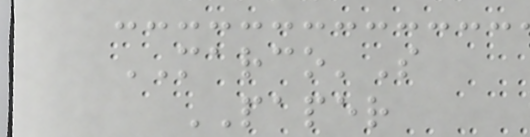MARCO'S
PAPER
